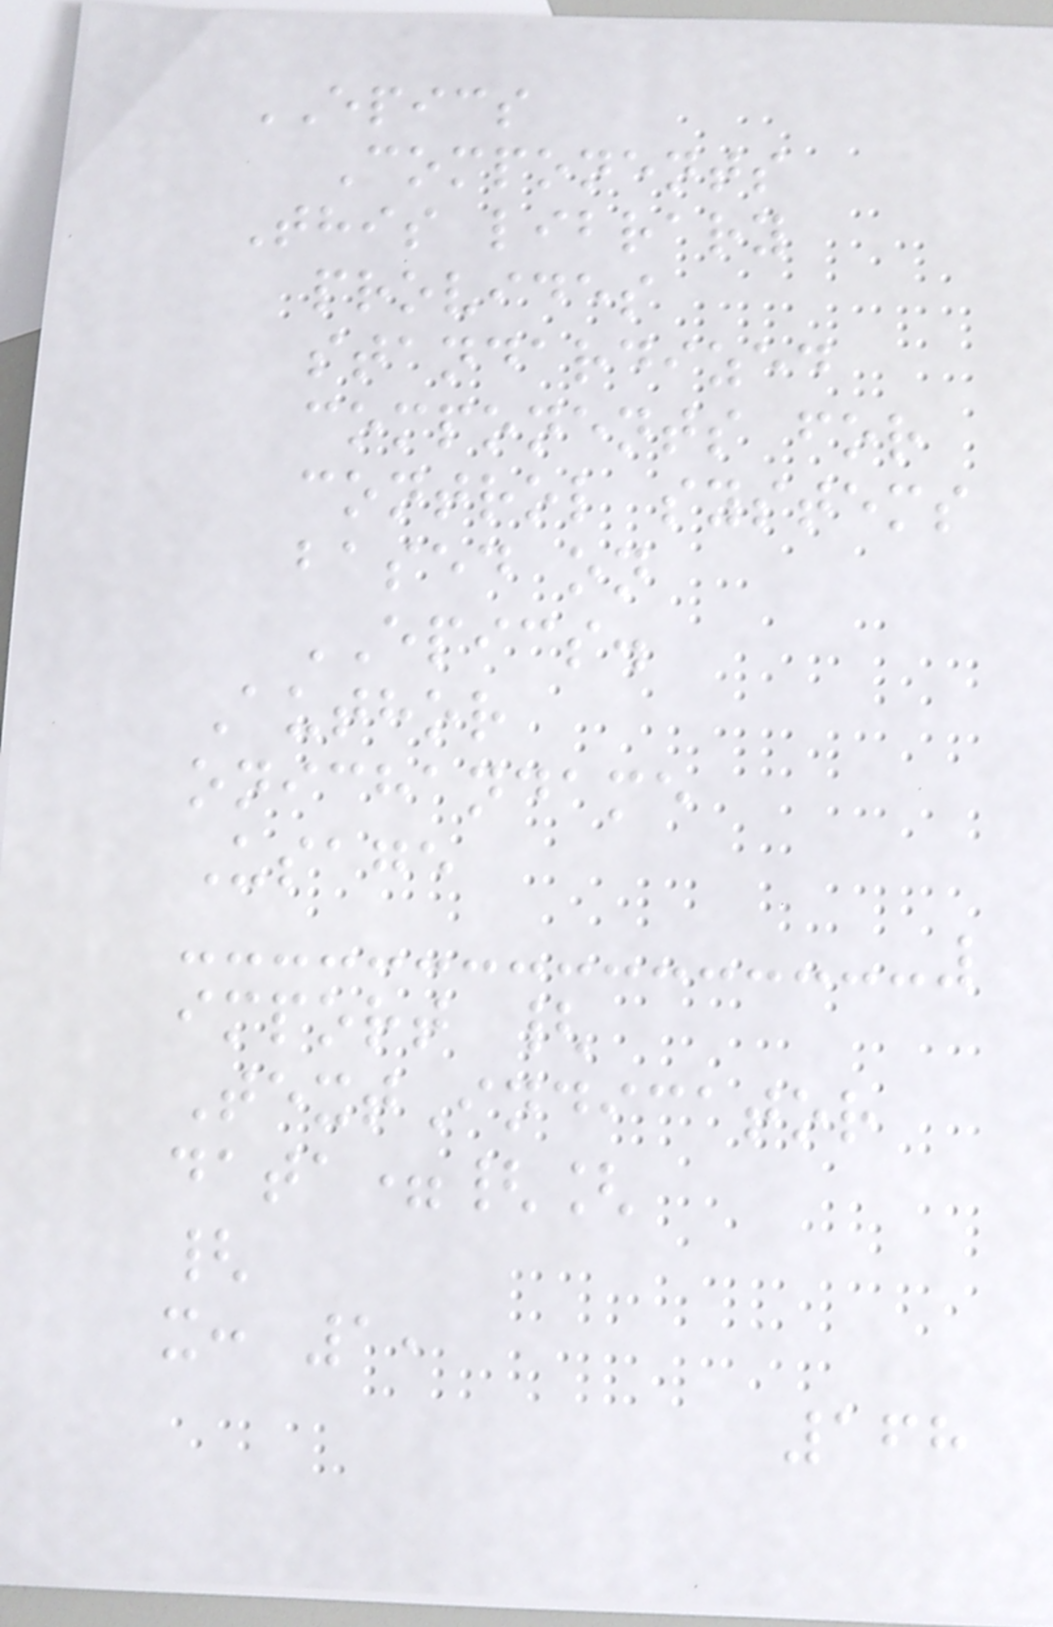EPICS
Components
This library
provides
standardized
components for
control systems
based on
EPICS.
Author
onichandame
Usage
import {
TextIndicator
data={[
{
x: 1,
168
